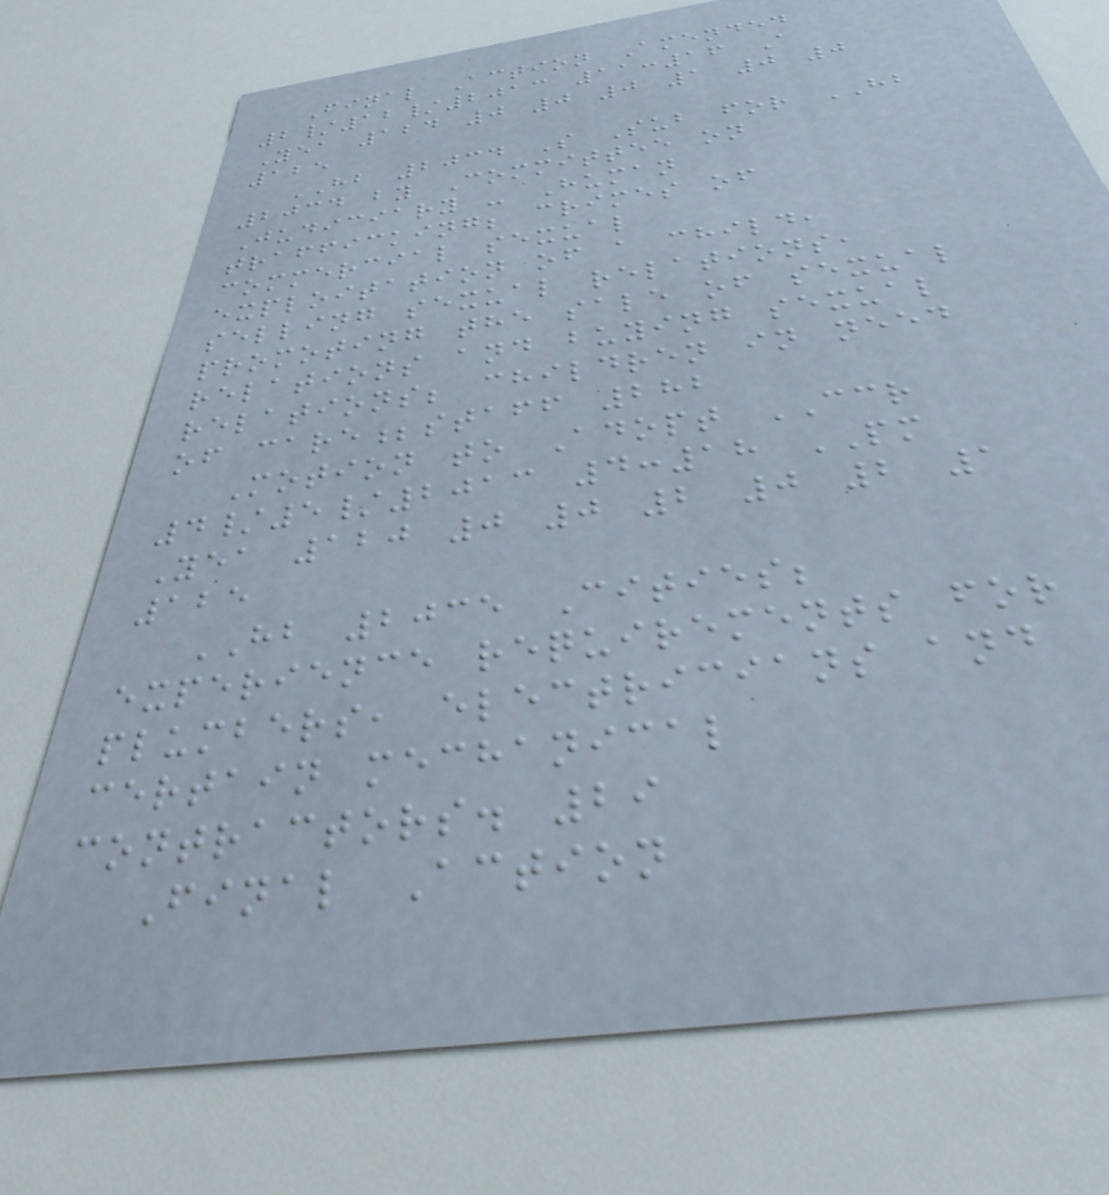Final Action Amended
2/12/2013 11:16 A
Yea 124 0 0 0 1 0 0
125
HB 2034 S Sub for HB
2034 by Committee on
Judiciary - Human
trafficking; crimes of
commercial sexual
exploitation of a child,
selling sexual relations,
promoting the sale of sexual
relations and buying sexual
relations; children in need
of care;staff 282
Motion to Adopt CCR
4/5/2013 4:18 PM
Yea 120 0 0 2 0 2 1
125
HB 2035 Cities;
experience requirements for
plumbers, electricians and
certain mechanical
contractors. 29
Final Action
